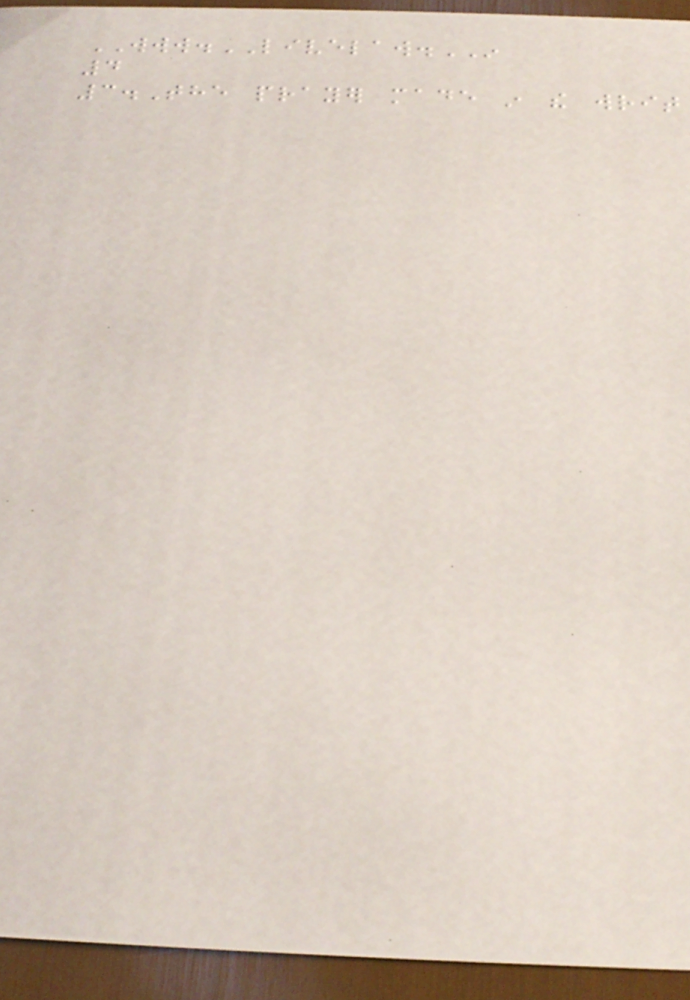WWW.LIVELAW.IN
4
3.The prayer made in the writ
